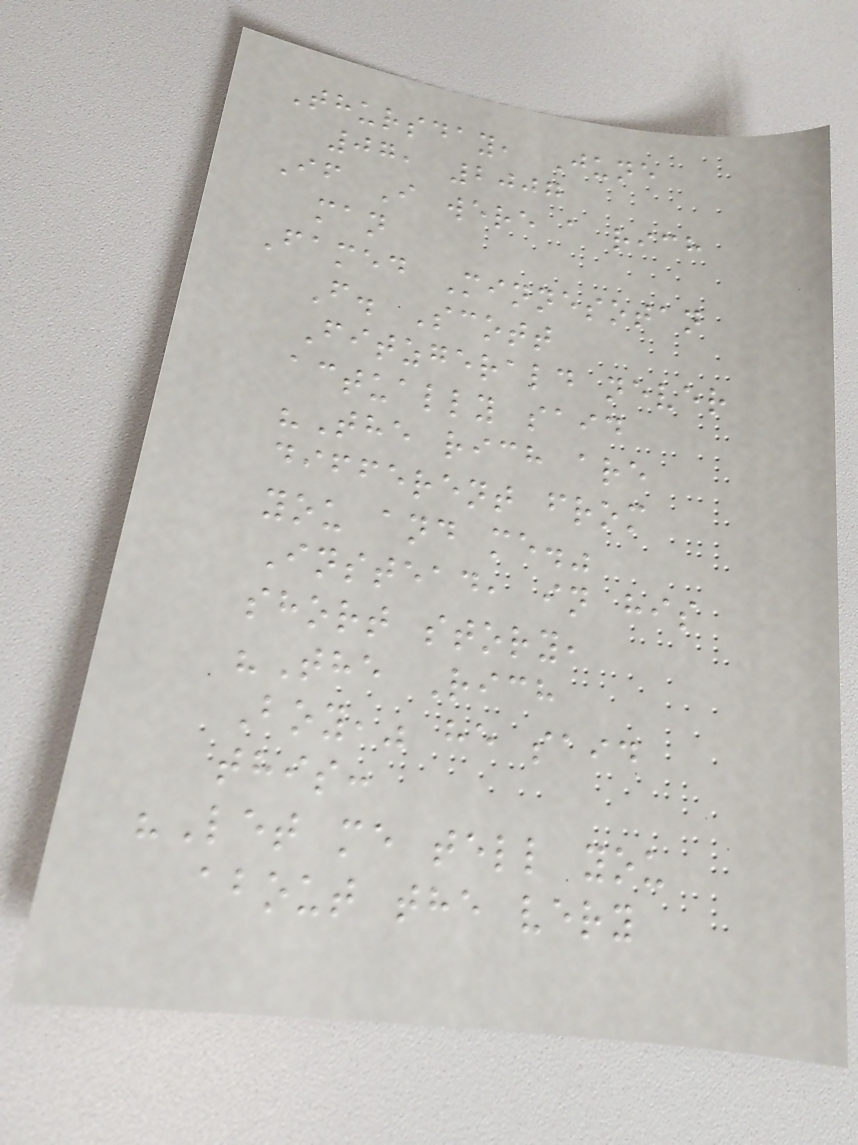Thursday, June
07, 2007
If I were a rich
man
Famed Minnesotan
F. Scott
Fitzgerald never
actually said
"The rich are
different from
you and me."
Instead, in his
short story,
"The Rich
Boy," he said
this:
"Let me tell you
about the very
